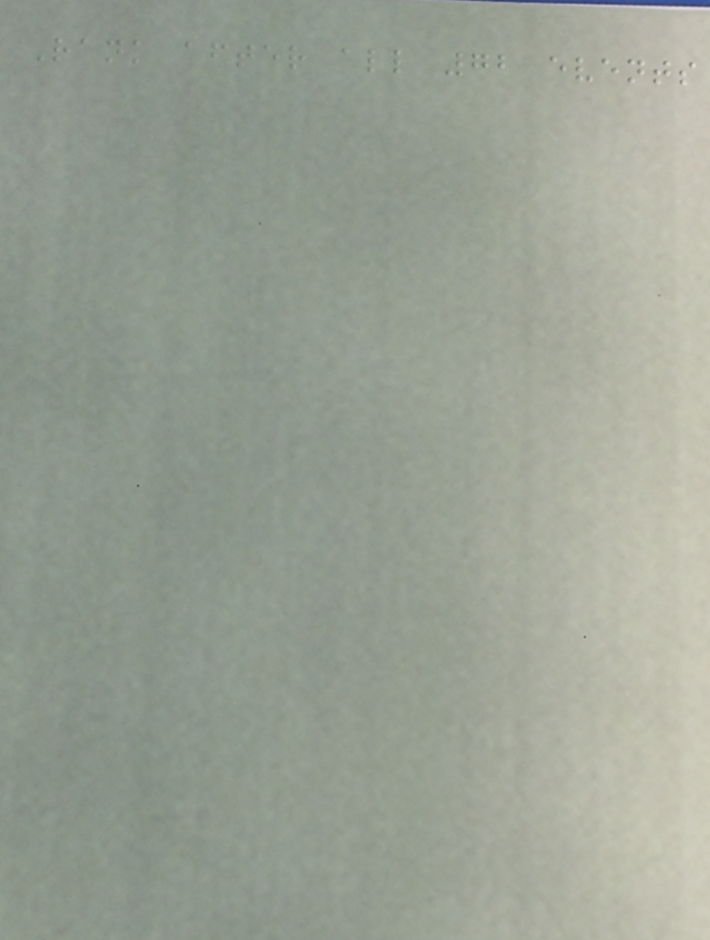Rank after all 72 events
